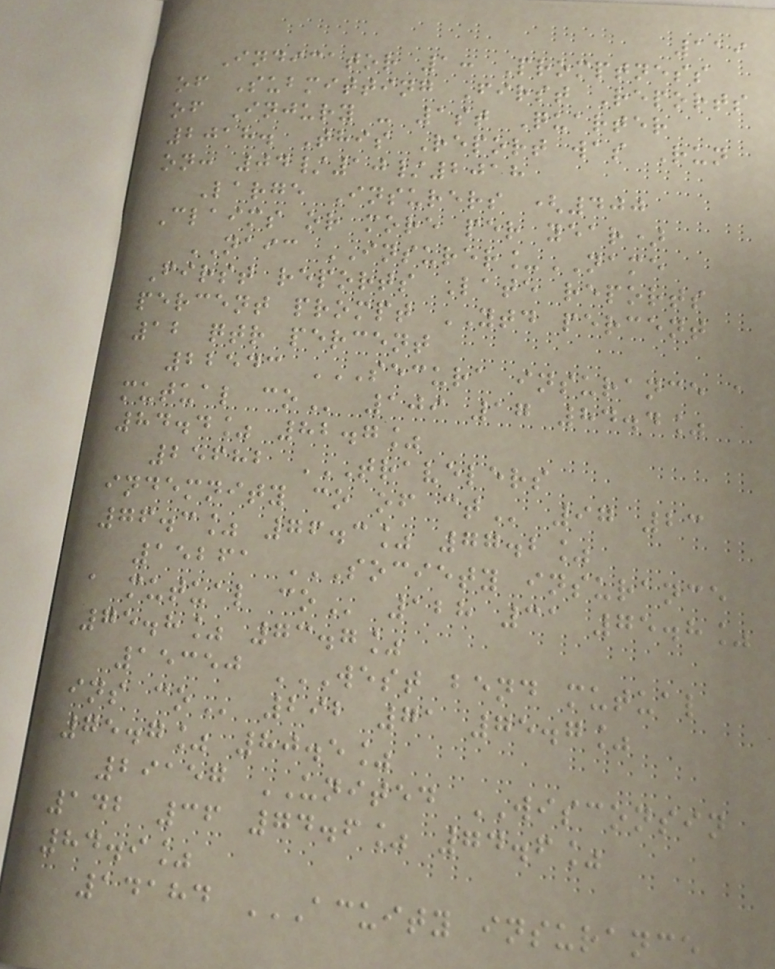119
Indicator 1: Promptness
of Submitting First Reports
of Injury - 1st Quarter
2018. This Report was Run
on: 04/10/2018
Large Insurers (400
Claims or more per year)
NAIC INSURER_NAME
First reports Late reports
percent prompt YTD percent
12 qtr percent
22543 SECURA INSURANCE A
MUTUAL CO 109 17 84.4%
84.4% 82.7%
25682 TRAVELERS
INDEMNITY CO OF CT 97 23
76.3% 76.3% 77.2%
15261 SOCIETY INSURANCE
A MUTUAL CO 128 31 75.8%
75.8% 73.7%
15350 WEST BEND MUTUAL
INS CO 292 71 75.7%
75.7% 80.5%
29157 UNITED WISCONSIN
142 36 74.6% 74.6%
84.9%
14184 ACUITY INSURANCE
